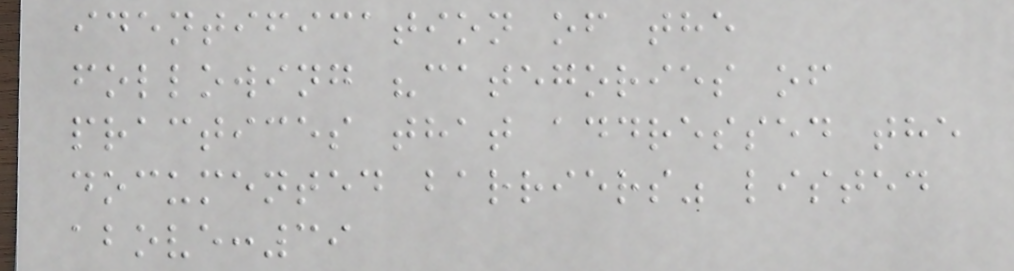identification of the
following "categories of
practices that addressed the
documented barriers" listed
above:39
